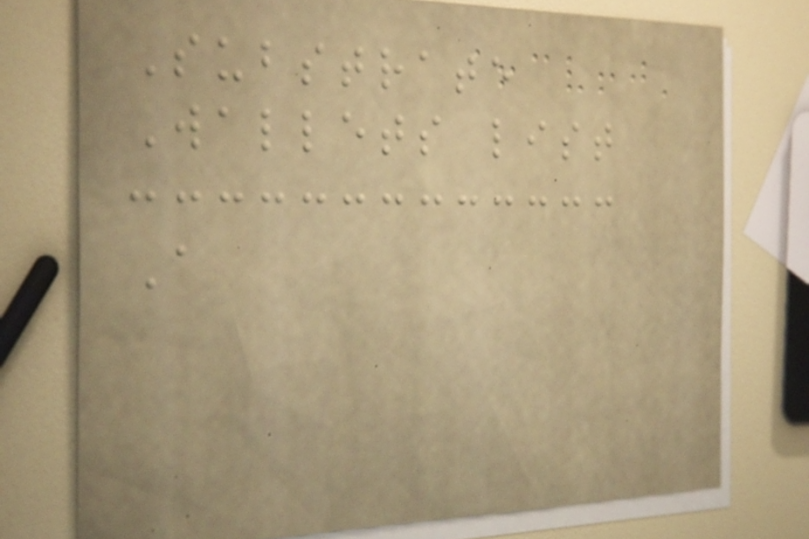Substrate
Wallets list
A
